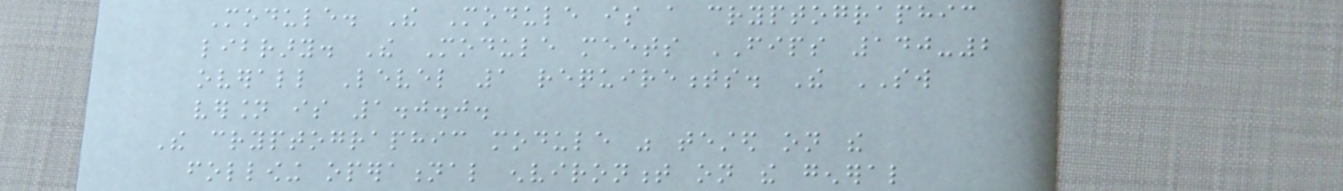Module. The Module is a cryptographic
library. The Module meets FIPS 140-2
overall Level 1 requirements. The SW
version is 1.0.0.
The cryptographic module was tested on the
following operational environment on the general
